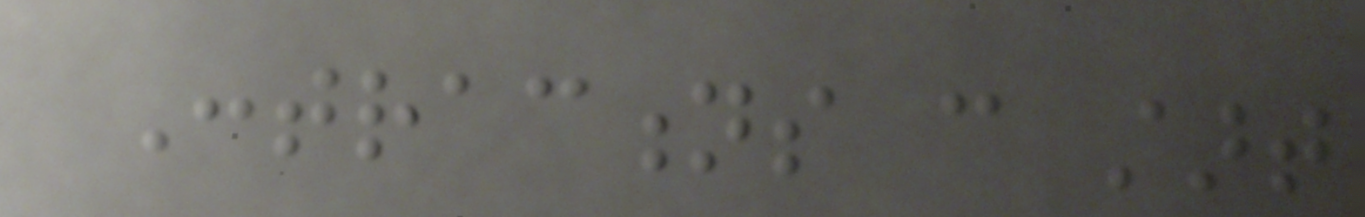Contractions can start
